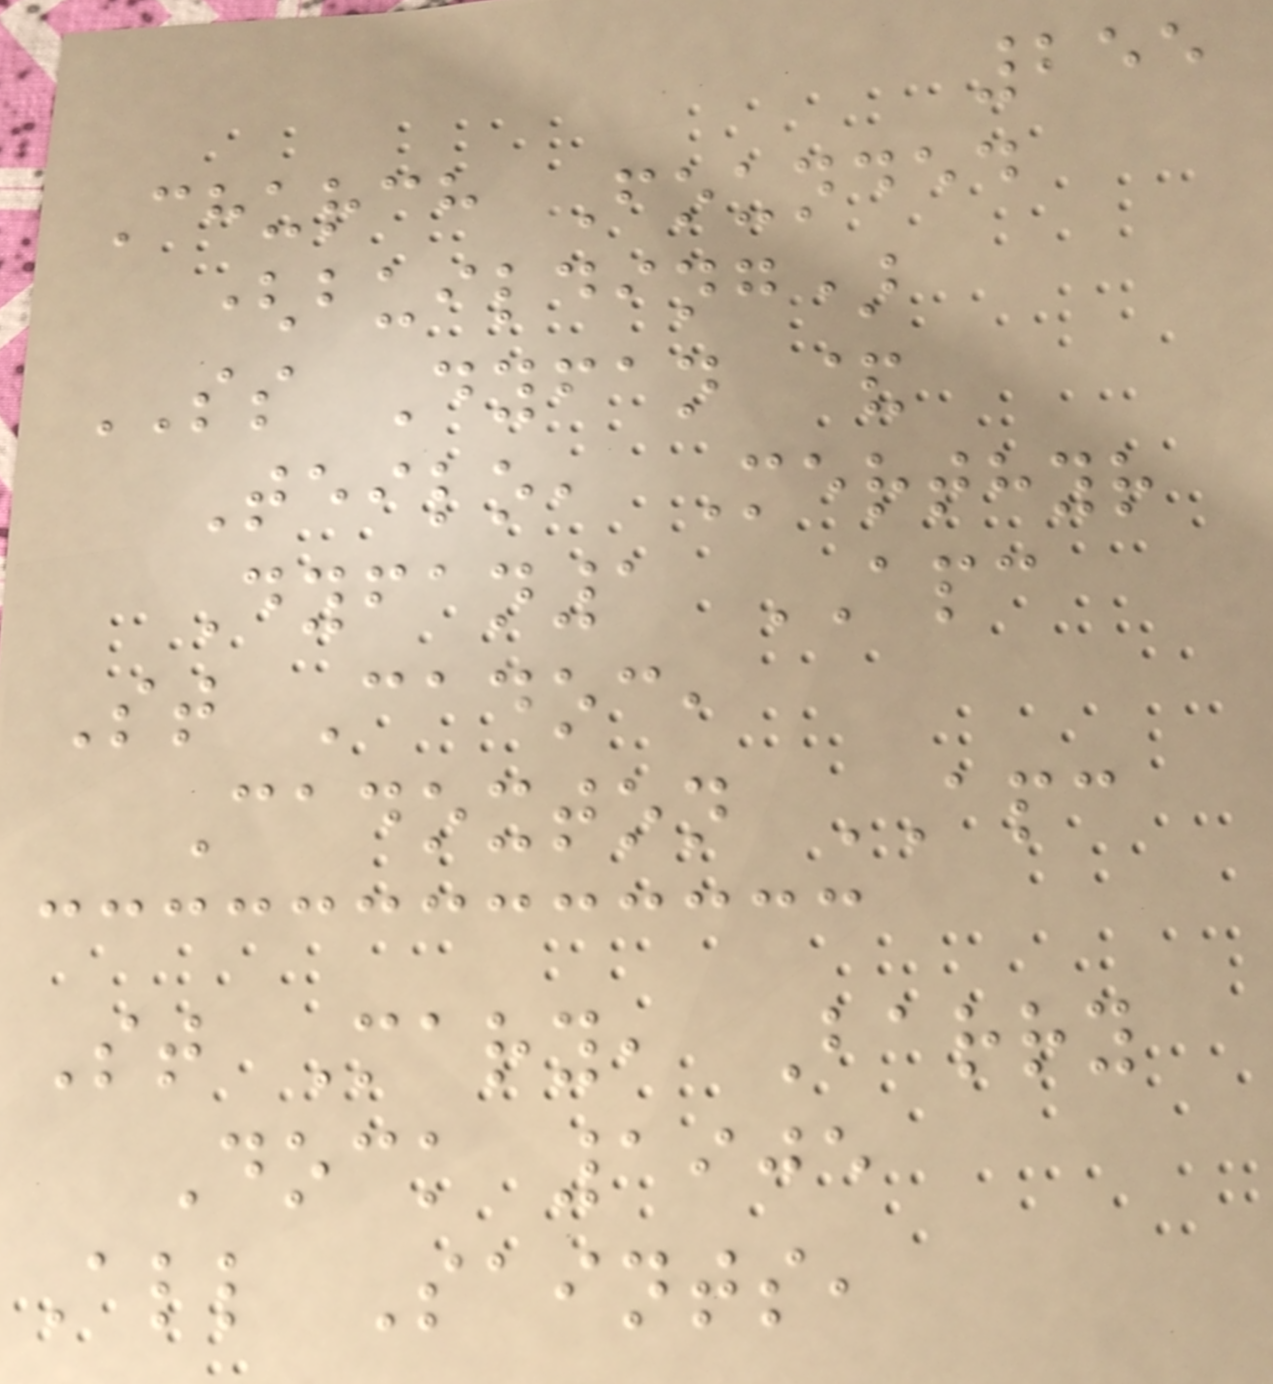255
Church Founded
(building)
SS Dyfan &
Teilo, Merthyr
Dyfan1 APC
St Cadoc,
Cadoxton APC
St Mary, Barry
Dock 1905
All Saints,
